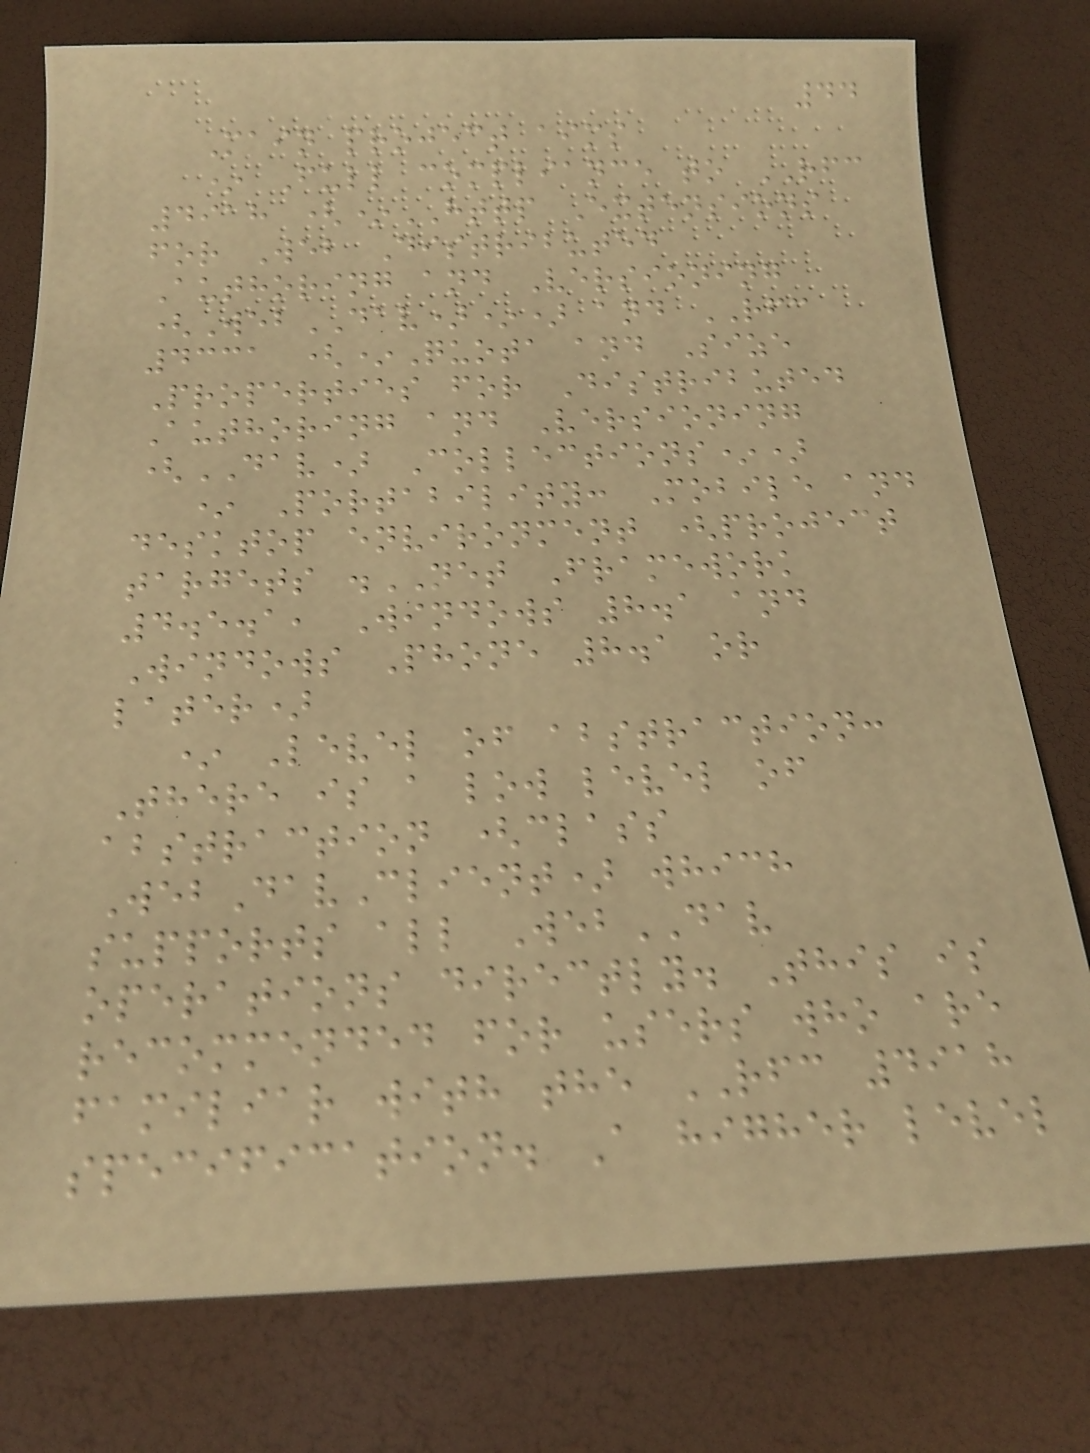44
Main project aims
* Full compliance to RFC
4918 (*HTTP Extensions
for Web Distributed
Authoring and Versioning
(WebDAV)*) and RFC
4331 (*Quota and Size
Properties for Distributed
Authoring and Versioning
(DAV) Collections*)
* Portability: Mobile and
desktop environment (project
targets .NET Framework
4.5.1, Windows 8.1 and
Windows Phone 8.1 or
later)
* Level of abstraction:
There is a low level of
abstraction (class
WebDavClient) which
supports all WebDAV
operations directly. This is
recommended for users who are
familiar with the RFC 4918
specification. A higher level
